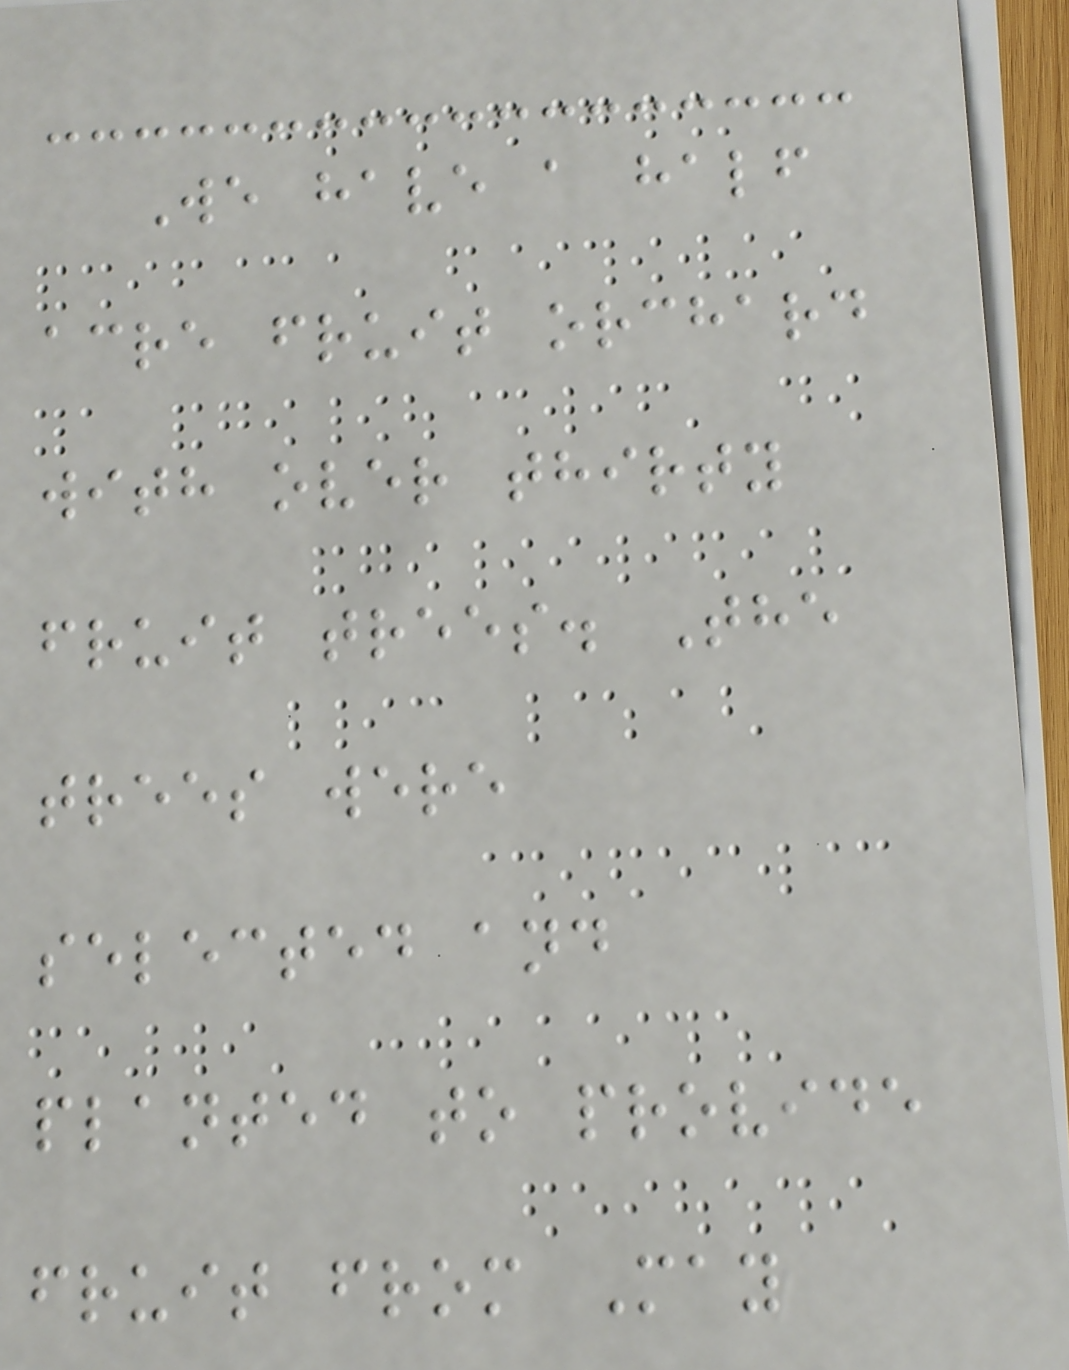We have a half
acre fruit orchard
with over thirty
fruit trees. The
trees were
selected and
planted to provide
fruit from May
